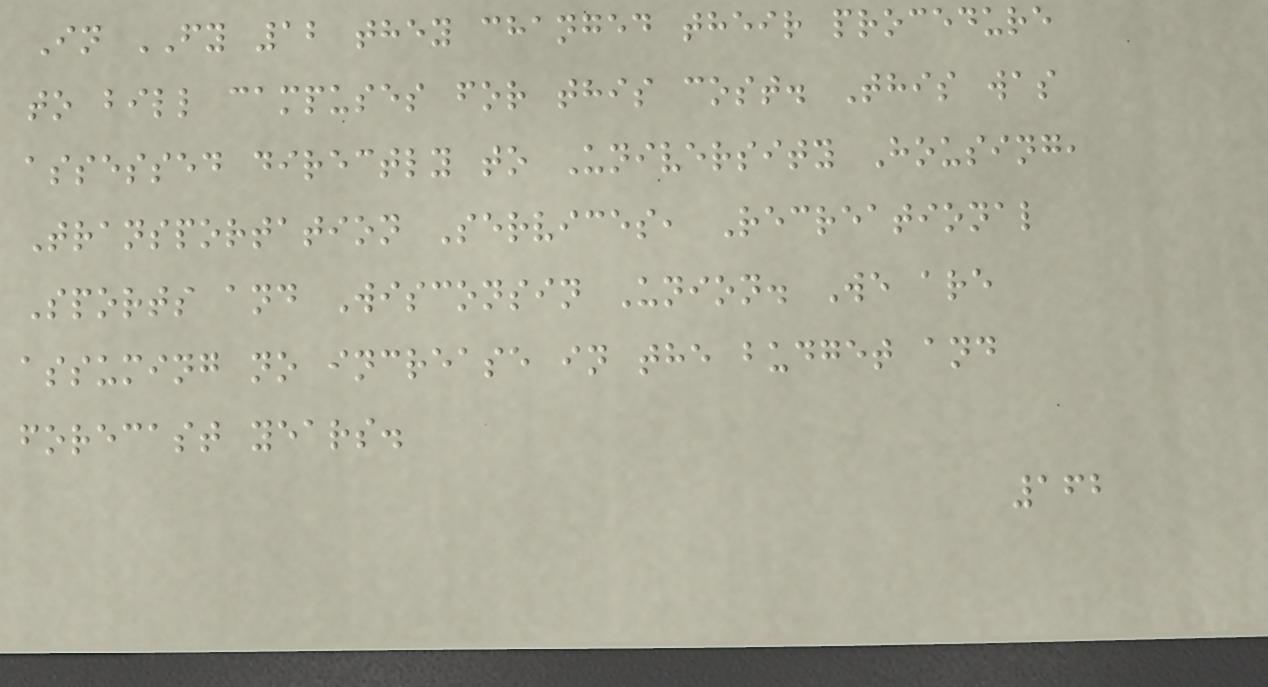In FY 12 they changed their procedure
to bill campuses for this cost. This was
assessed directly to University Housing,
Transportation Services, Recreational
Sports and Wisconsin Union. We are
assuming no increase in the budget and
forecast years.
162
